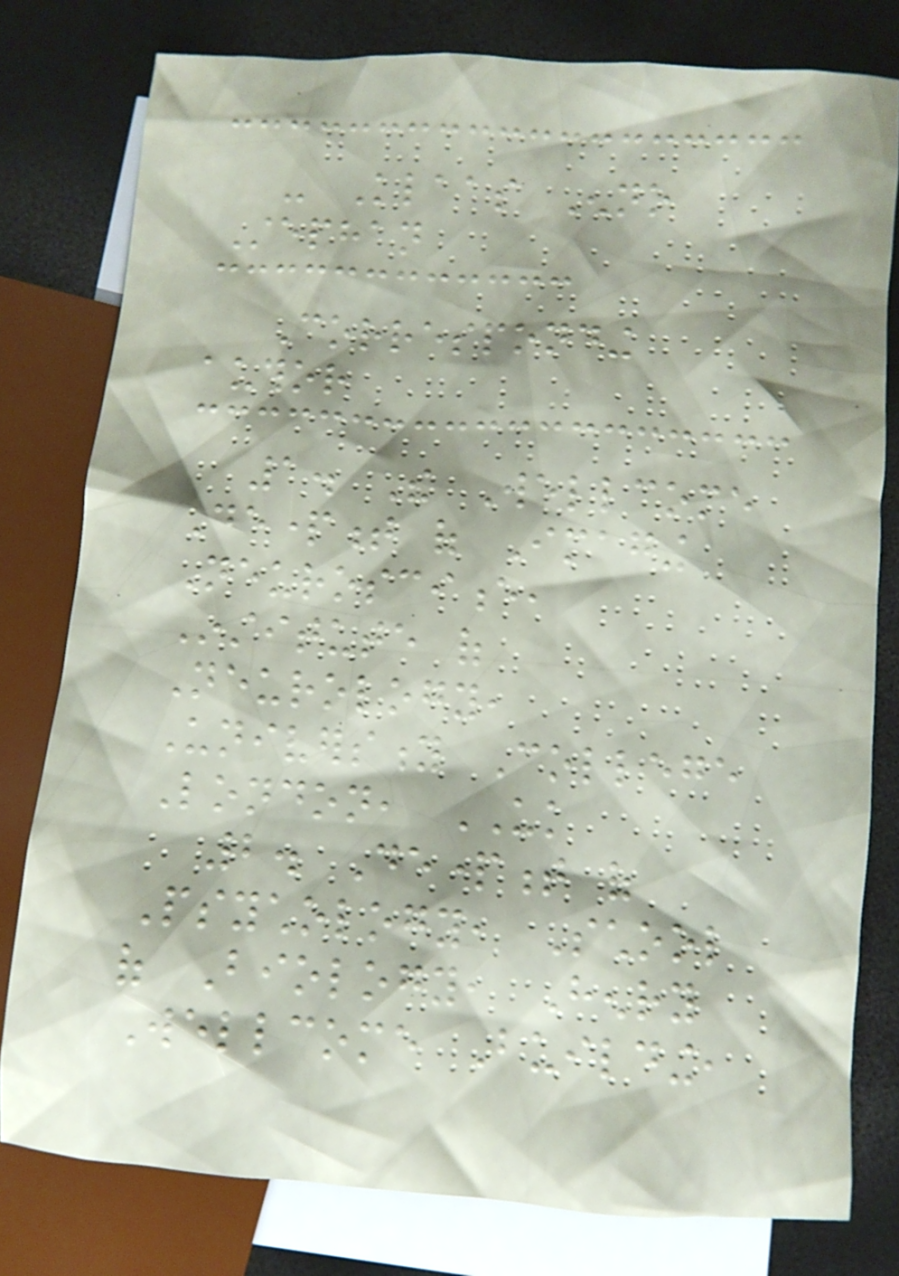- Klaas Enno
Stephan
Corresponding
author
1. The Wellcome
Department of Imaging
Neuroscience,
Institute of
Neurology,
University College
London, UK
2. Department of
Psychology, School
of Biology, Henry
Wellcome Building,
